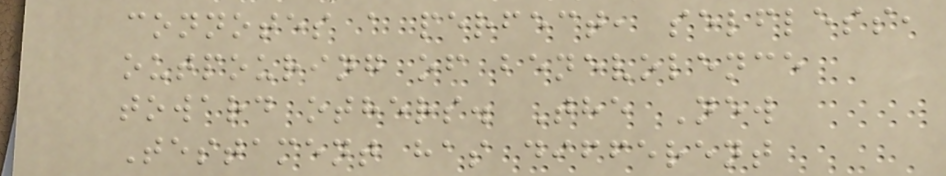connotes a perfect, selfless,
outpouring of benevolence
toward others. The New
Testament has different
